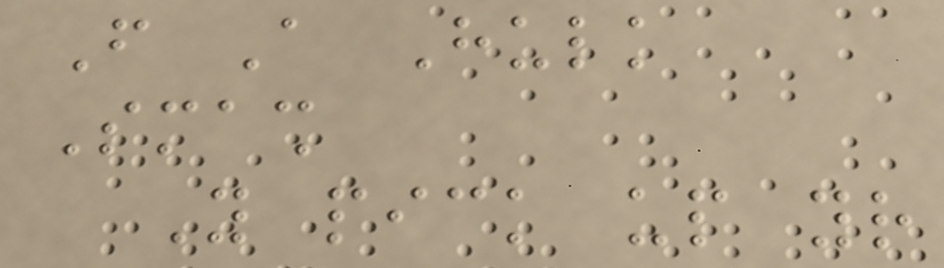From A Hulk
Smash
You pick up your
